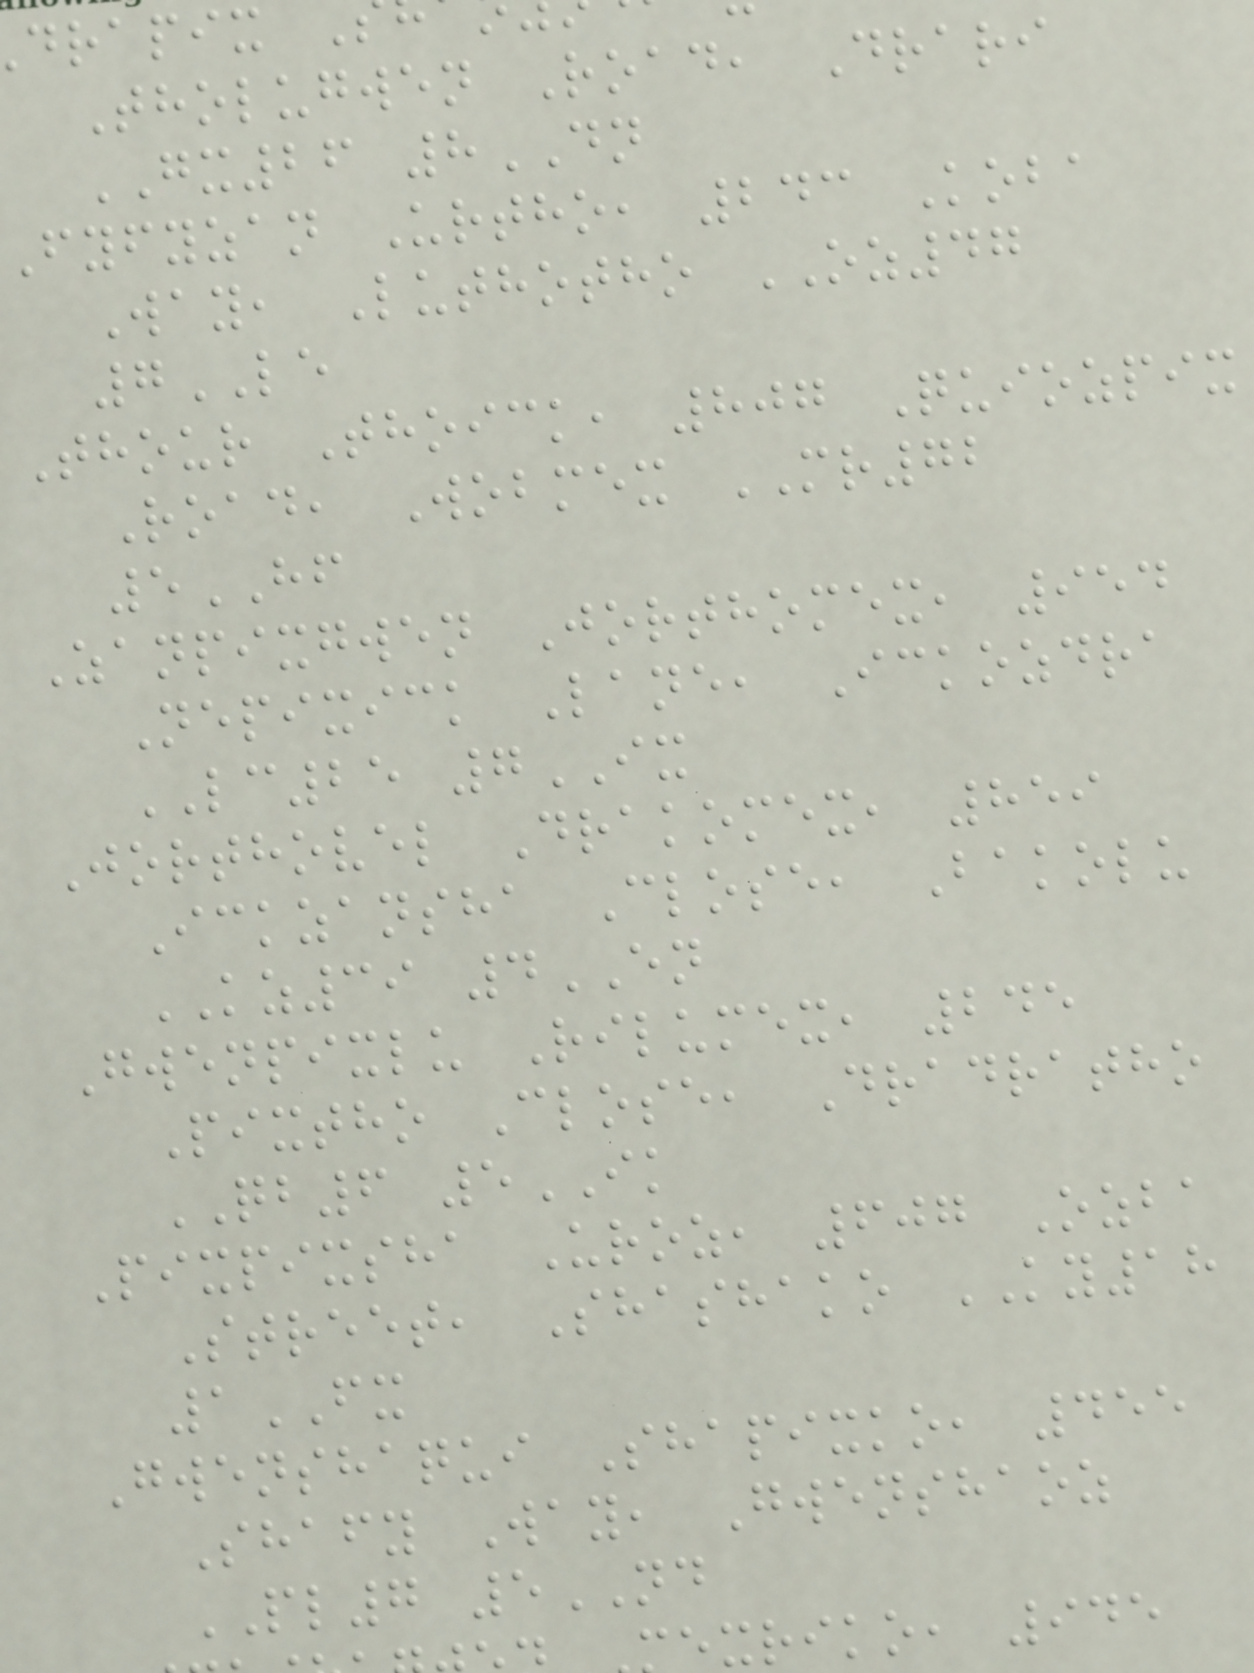drapix
Tholugwen Road, Drari
GX26 8DN
fyfyzan Urtho, 243 Koba
Way, Luthotho OZ47
7LE
Thour Thoick, 807 Quiozpix
Road, Wobmex MR72
5HF
Zanpixgwen Jorthomex, 954
Nepixick Lane, Ickozdra
LC25 7IX
Jorthovel Drakomex, 859
Ickzansha Close, Bakolu
KZ39 4EN
Gwenpixlu Rilumex, 245
Pixtho Close, Dradratho
QB6 5IK
Pixpixsha Uroz, 607 Ozba
Street, Shashako KY18
1FX
Gwenshaqui Shapixko, 455
Shafy Way, Gwenshaoz
PL7 5ND
exriko, 945
